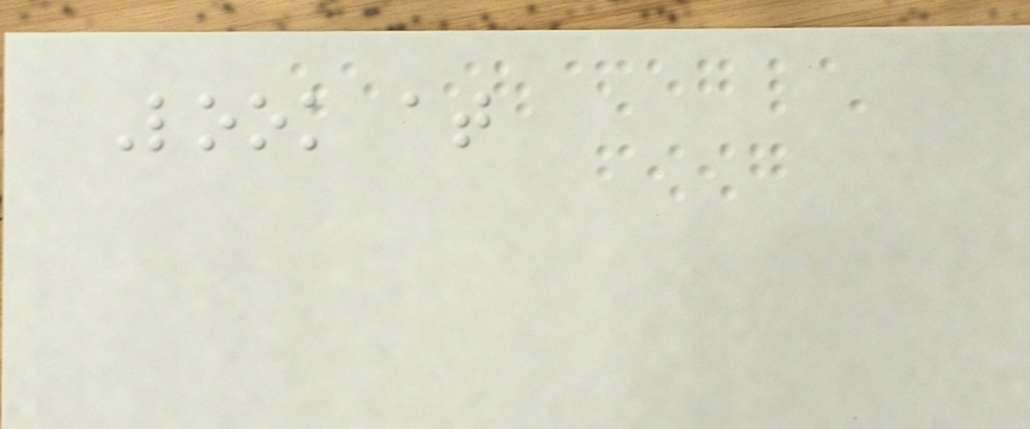Look at
